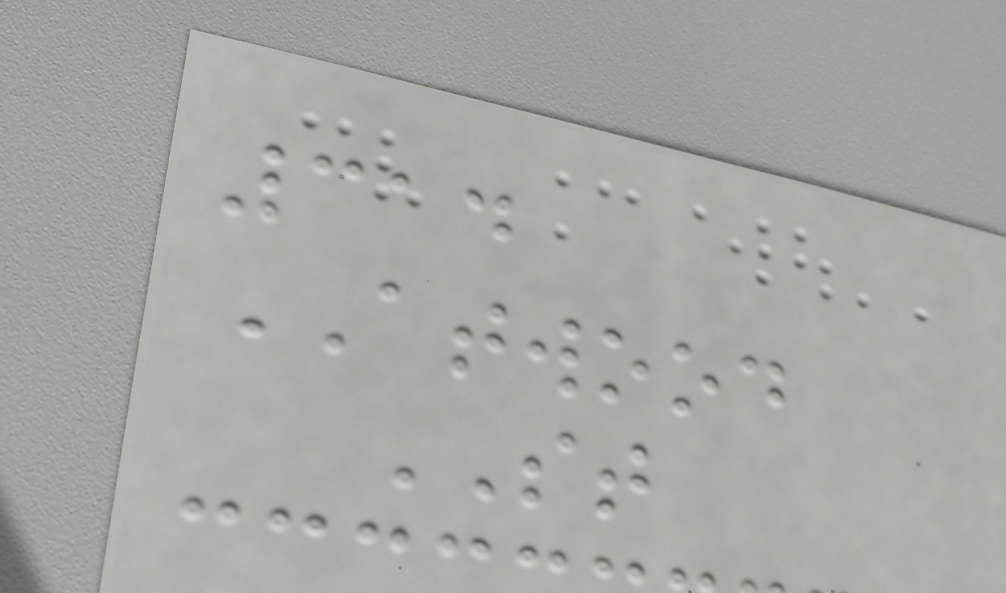314
ATWOOD
ST
